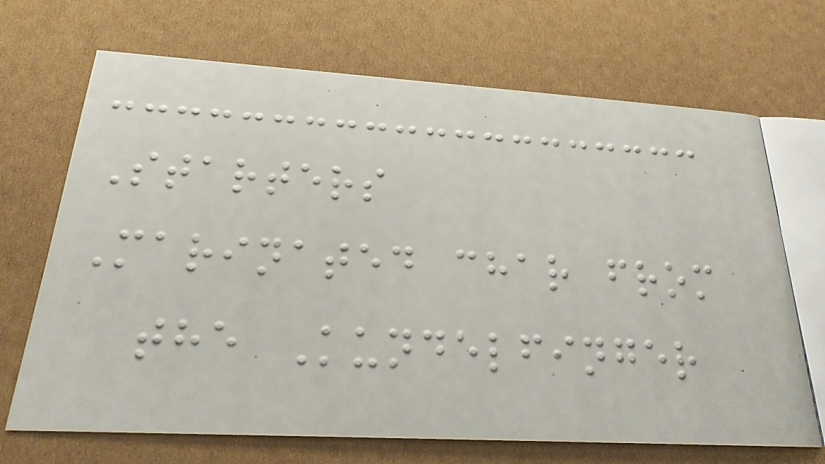Starters
Marinated char from
the Kundelfinger
